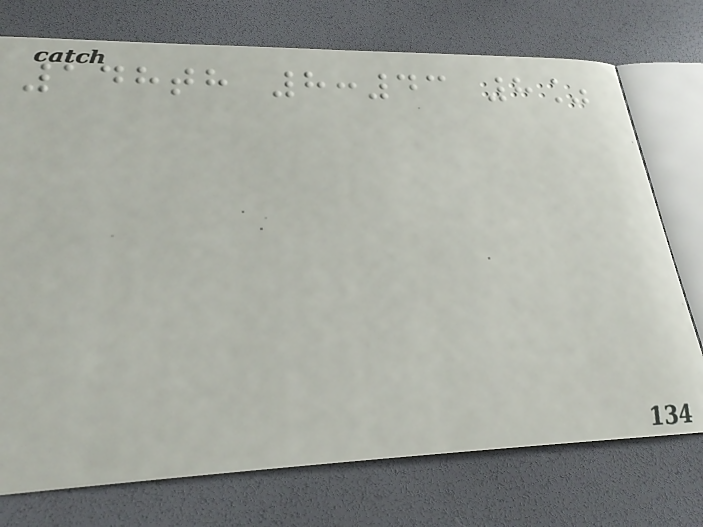148th 8:43 8%
